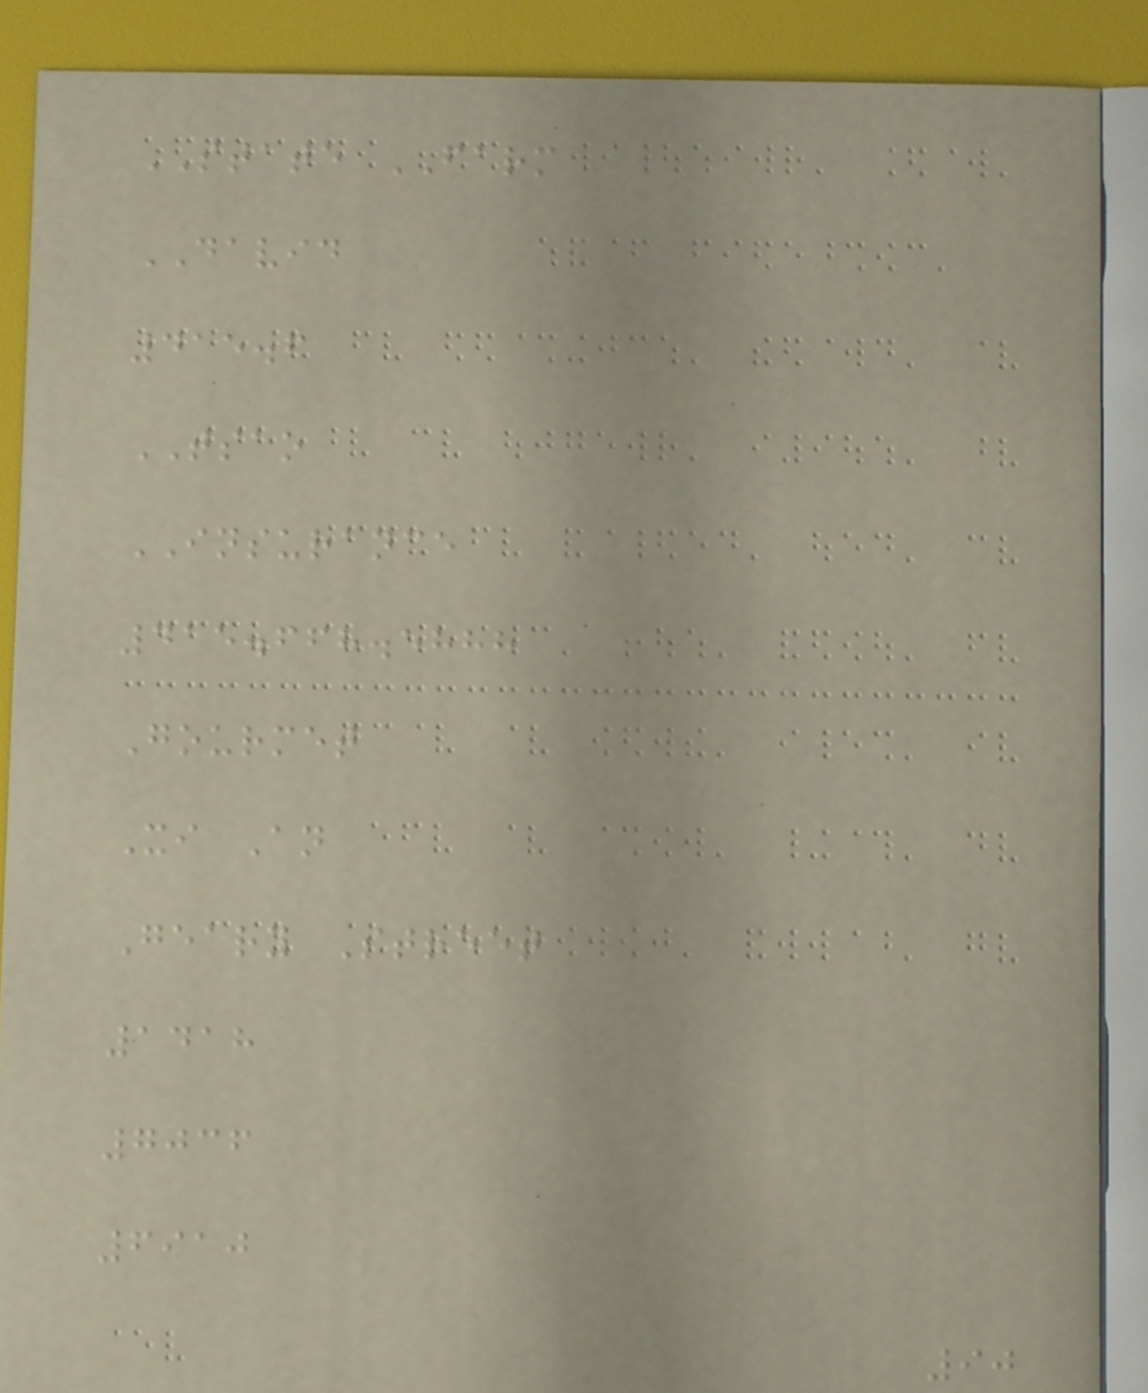STATE FARM
DAVID
415.6
TSAO
INSURANCE
415.668.5888
Gourmet
Xi An
Geary Street
1418
7036
6910
90
